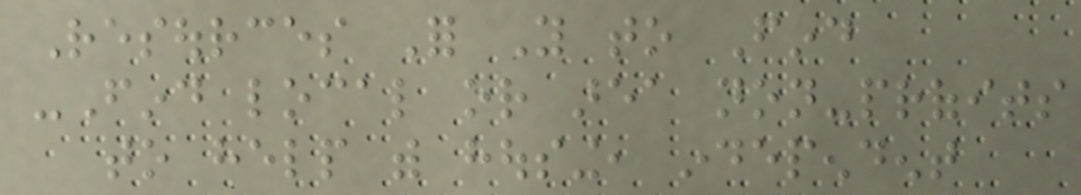Resources For You to Find
-Find local or area non-profits
to help with housing, independent
